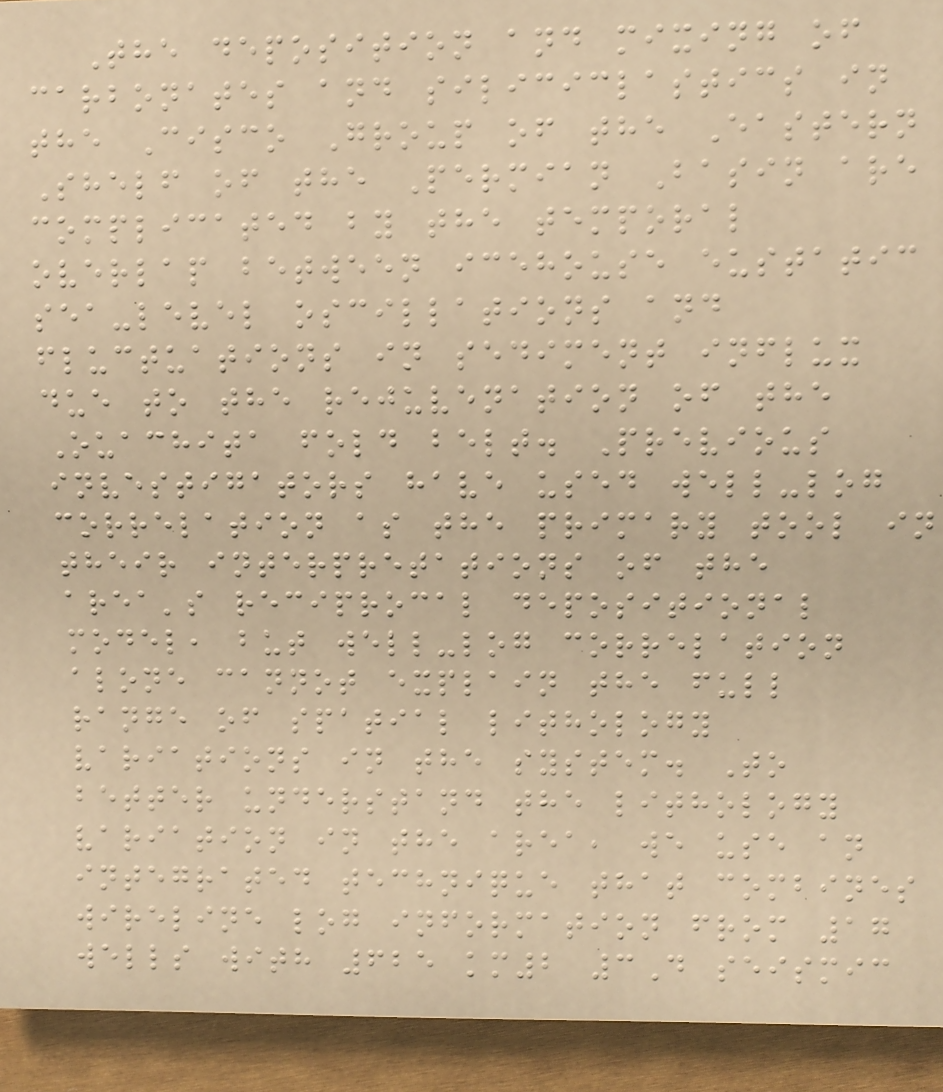The deposition and mixing of
carbonates and siliciclastics in
the Cisco Group of the Eastern
Shelf of the Permian Basin are
complicated by the temporal
overlap between icehouse eustatic
sea-level oscillations and
fluctuations in sediment influx
due to the rejuvenation of the
Ouachita fold belt. Previous
investigators have used well-log
correlation as the primary tool in
their interpretations of the
area's reciprocal depositional
model, but well-log correlation
alone cannot explain the full
range of spatial lithology
variations in the system. To
better understand the lithology
variation in the area, we use an
integrated technique that combines
wireline log information from 17
wells with 625 km2 3D seismic
